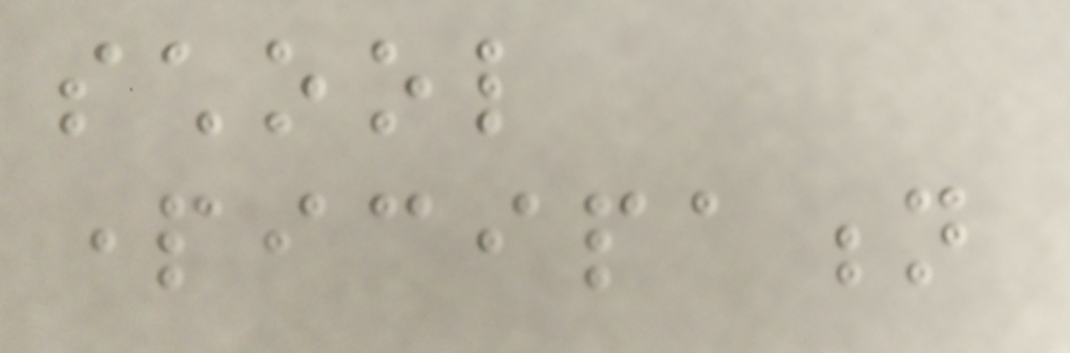school
participation
